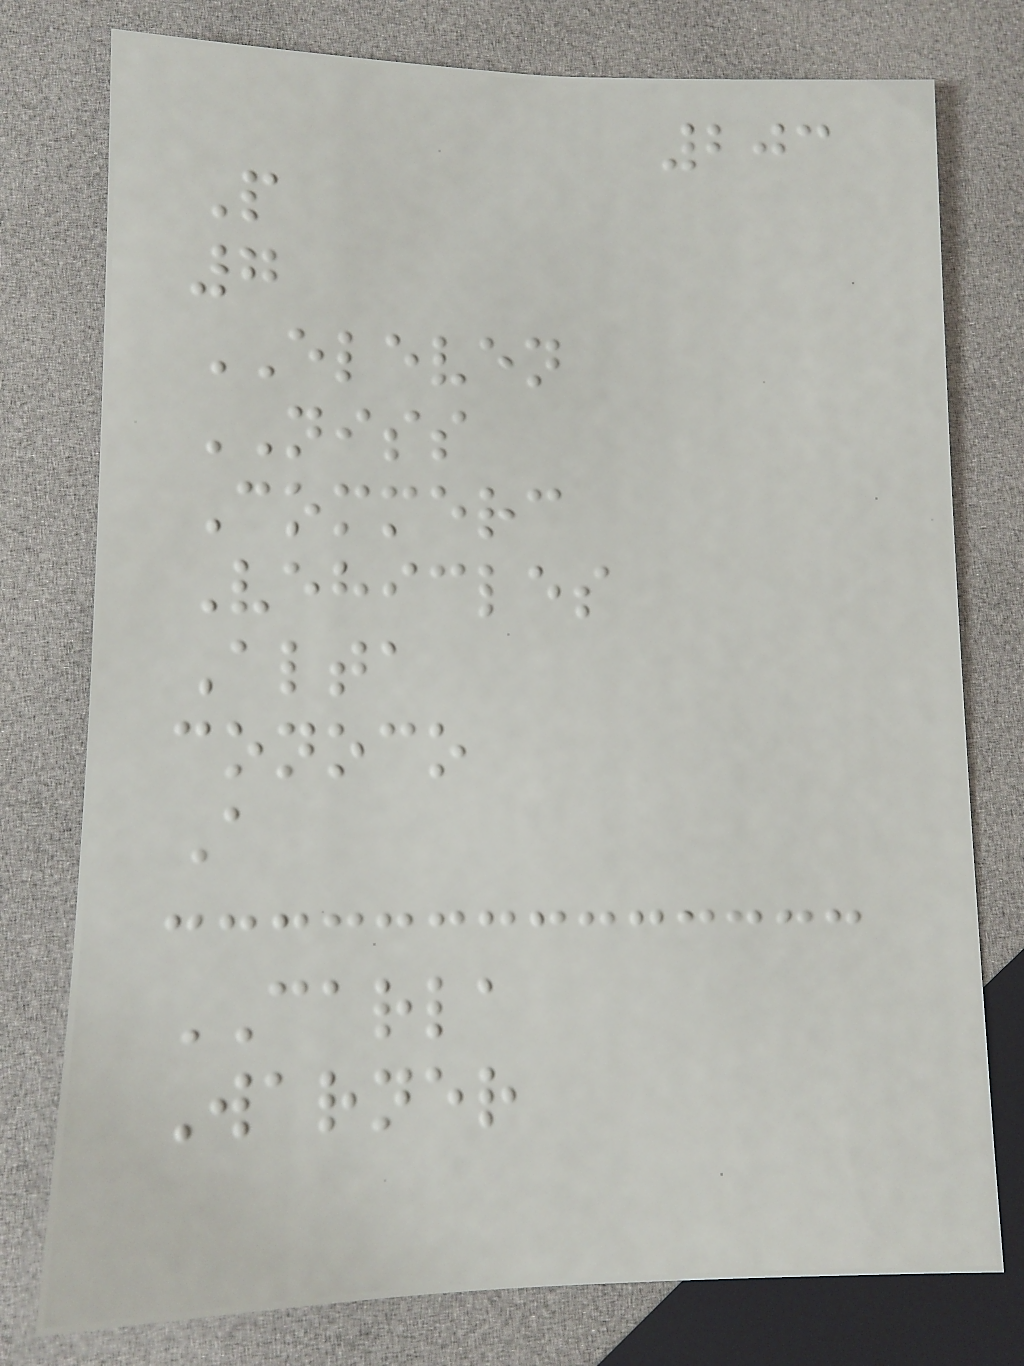203
P
7
ELEVEN
NISS
Commerc
Vehicles
Alta
conoco
A
CARLA
Warner
